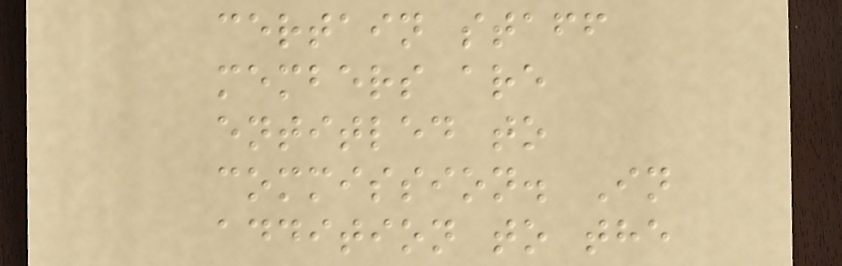certain staff
members are
entitled to
commission. In
addition to the
